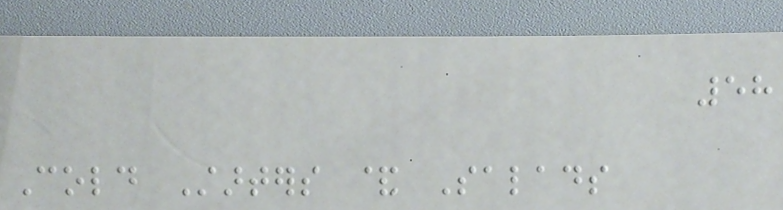58
Cold Starters & Salads
